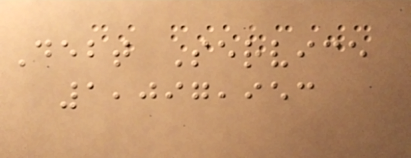Debt Service
1,097,953
